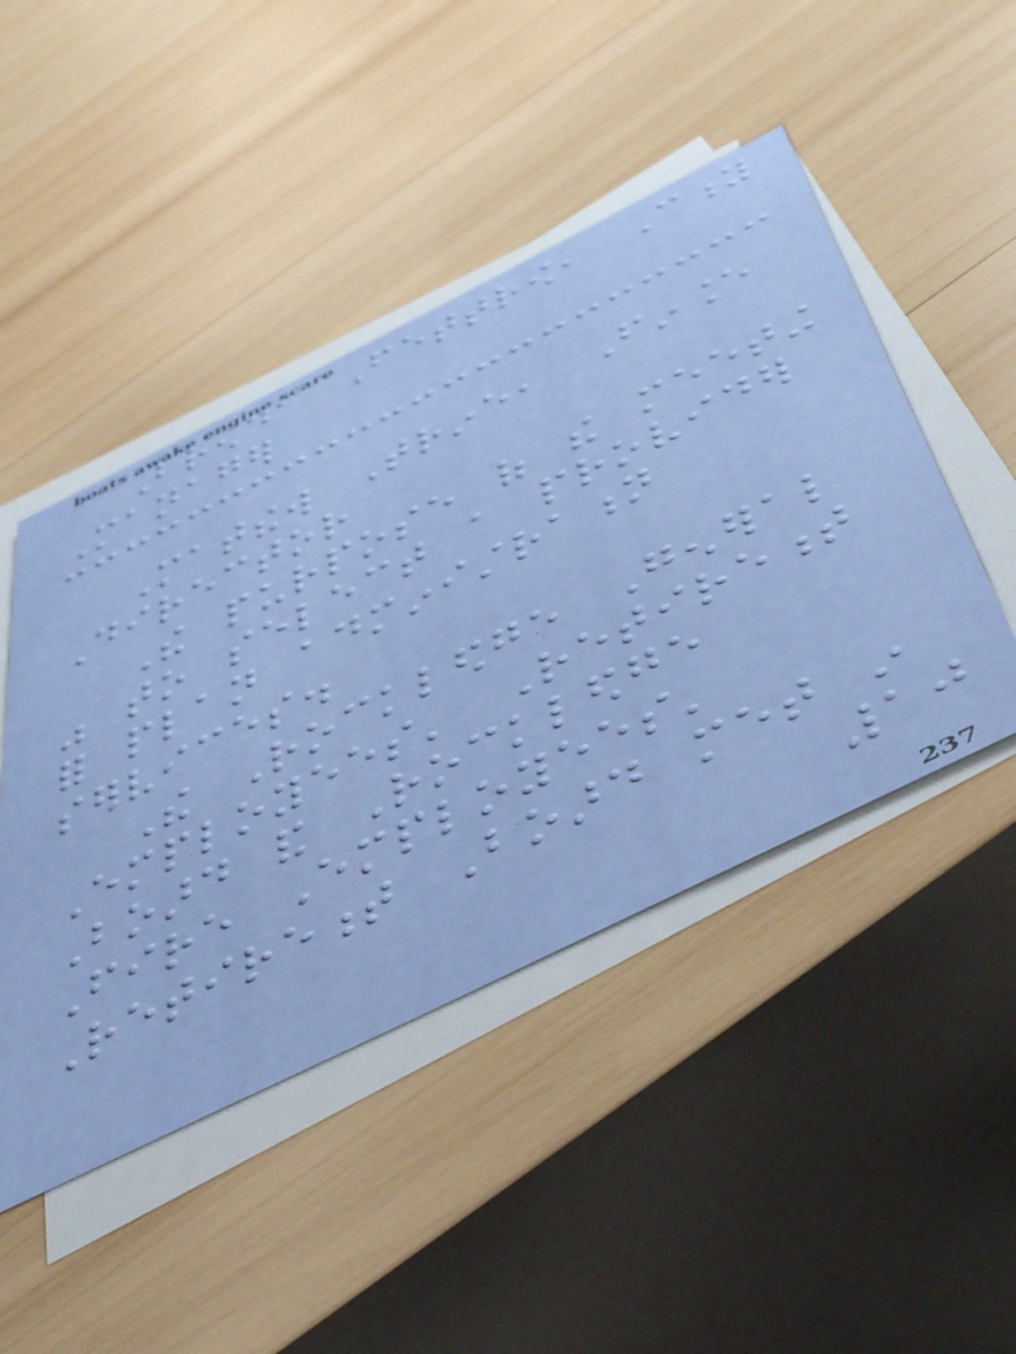Brenda Fettrow, City
Manager
Matthew Trine, Finance
Director
The purpose of the meeting
was to select a provider
for plan administration
services.
The Rockledge General
Employees' Retirement
Board and Rockledge
Fire Employees'
Retirement Board met in
10
